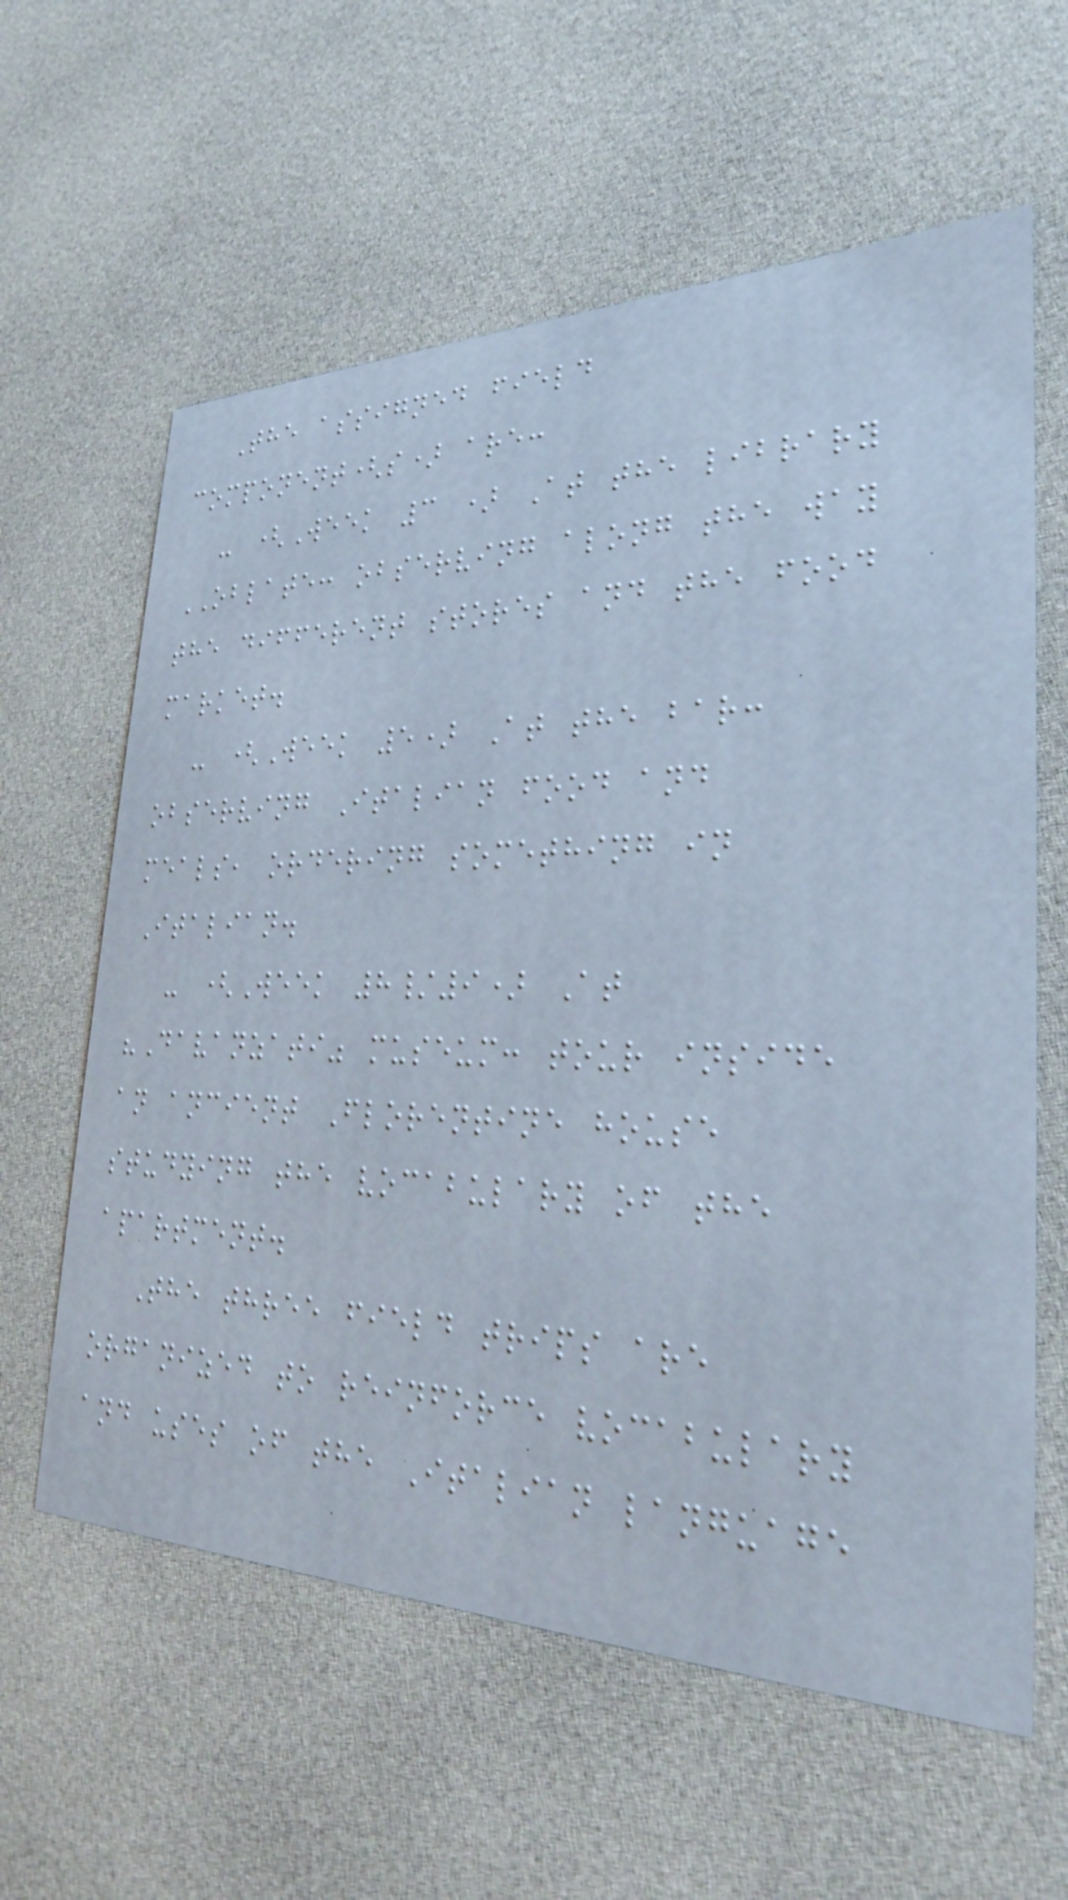The assigned field
component(s) are:
- (Week 3 ) At the library
OBLATE: observing along the way
the different stores and the food
market.
- (Week 5) At the bar:
observing Italian food and
meals, ordering something in
Italian.
- (Week 8/9) At
"Davanzati" museum: tour inside
an ancient Florentine house
studying the vocabulary of the
apartment.
The three field trips are
organized to reinforce vocabulary
and uses of the Italian language
